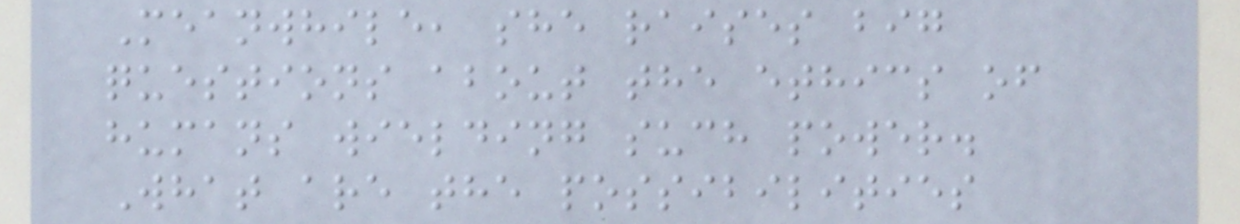Meanwhile, she raises big
questions about the ethics of
humans wielding such power.
What are the possibilities
